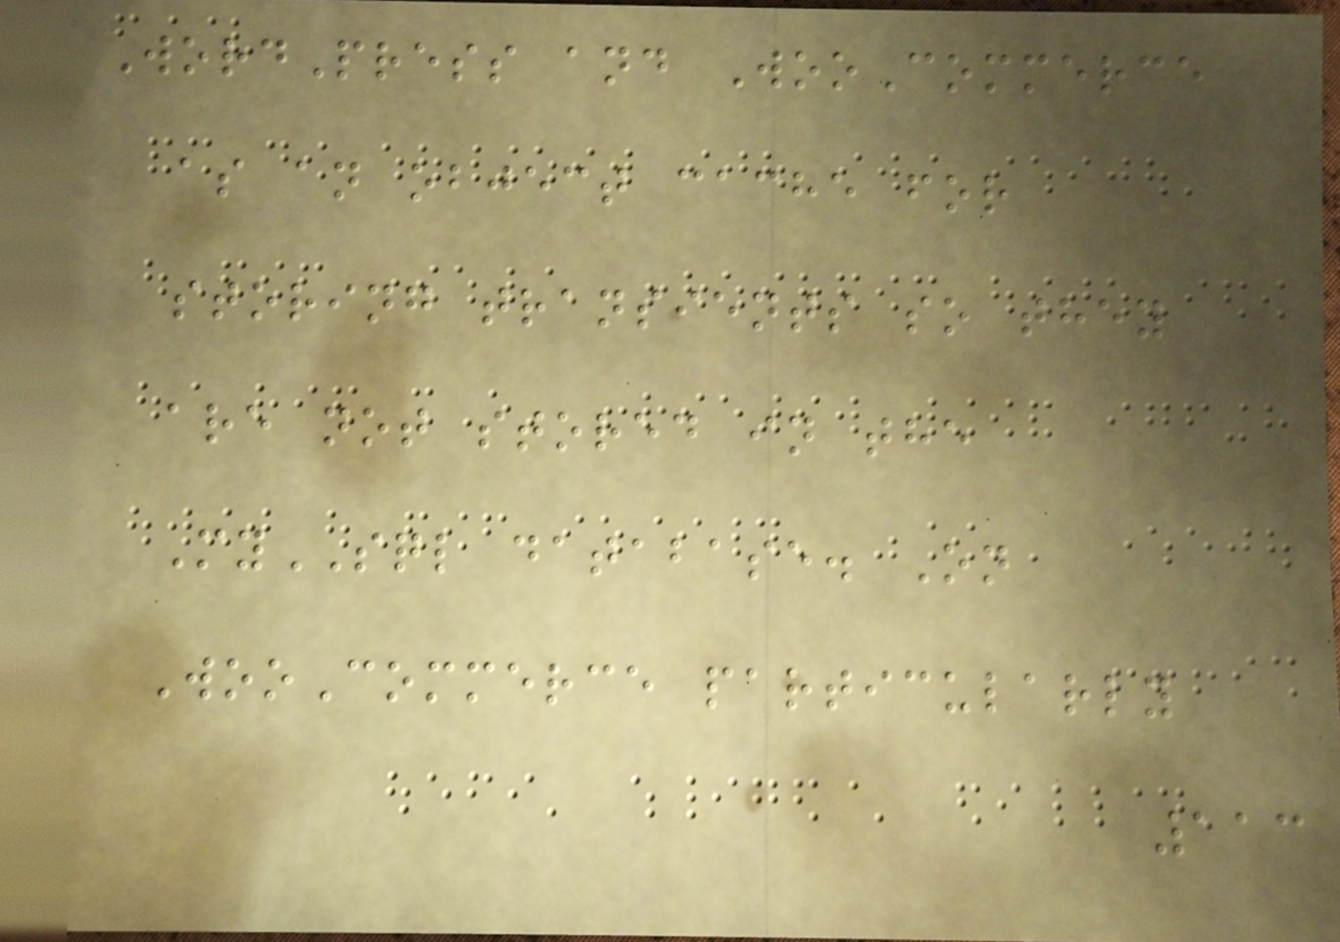WordPress and WooCommerce
as an object cache for
storing transients so they
are not stored in the
MySQL database. On
WooCommerce particularly
113
